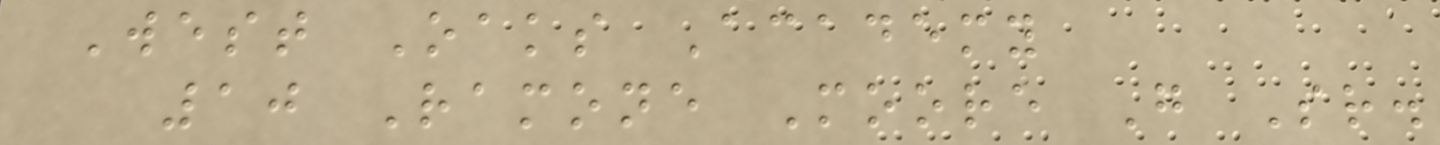West Oaks Academy
10 Ramone Moore G Sr.
